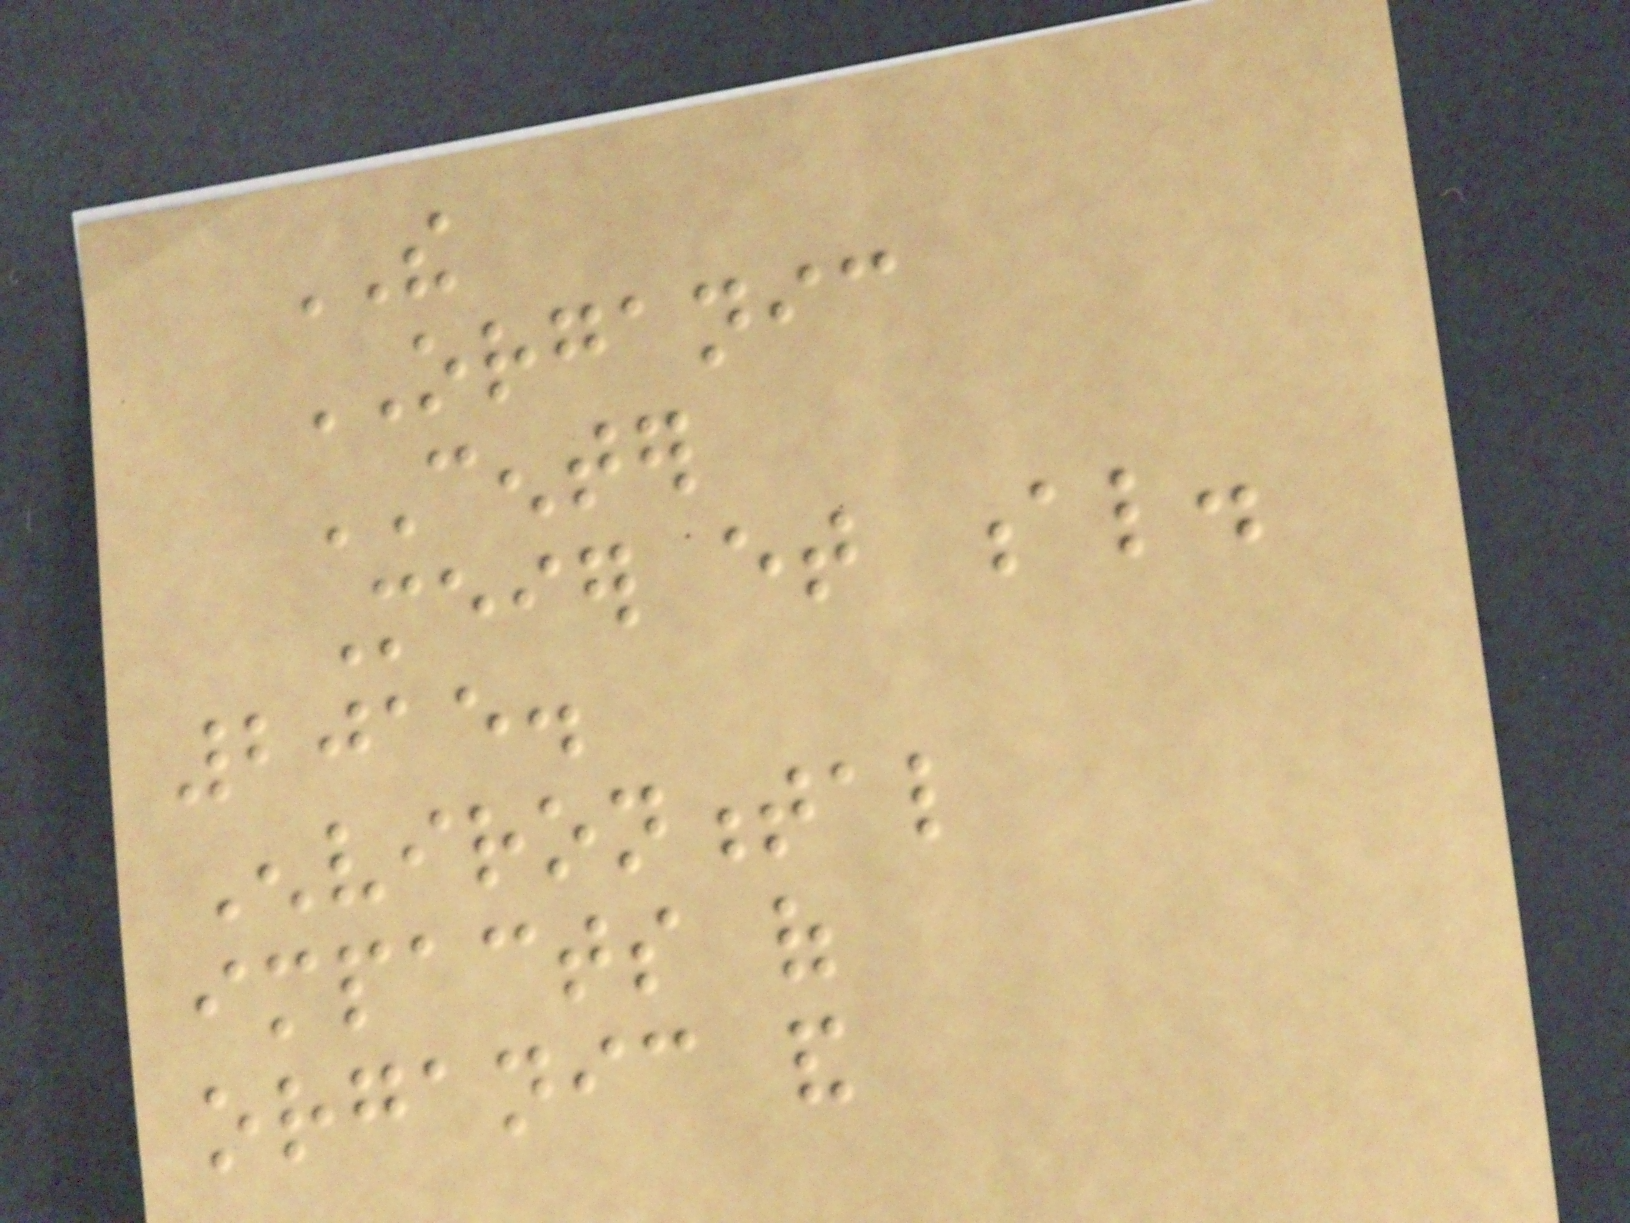THE
ORGANIC
CENTER
Meier et al.
2015.
Environmental
impacts of
organic and
